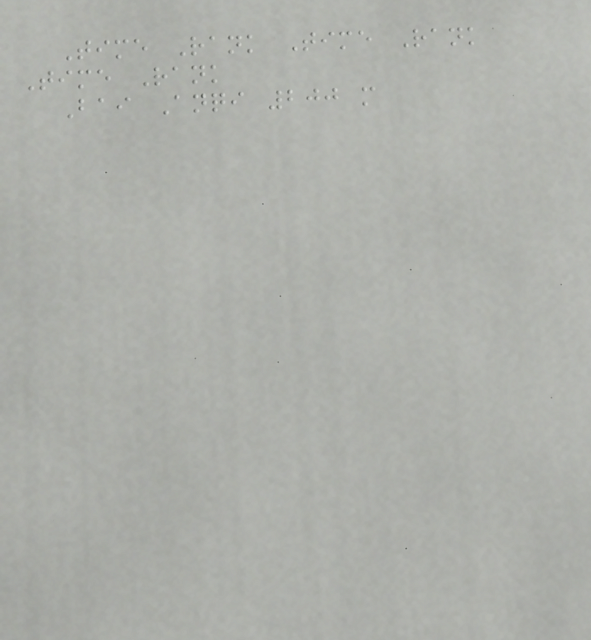Time Rank Time Rank
Time Rank
Bai Anqi 200 m
